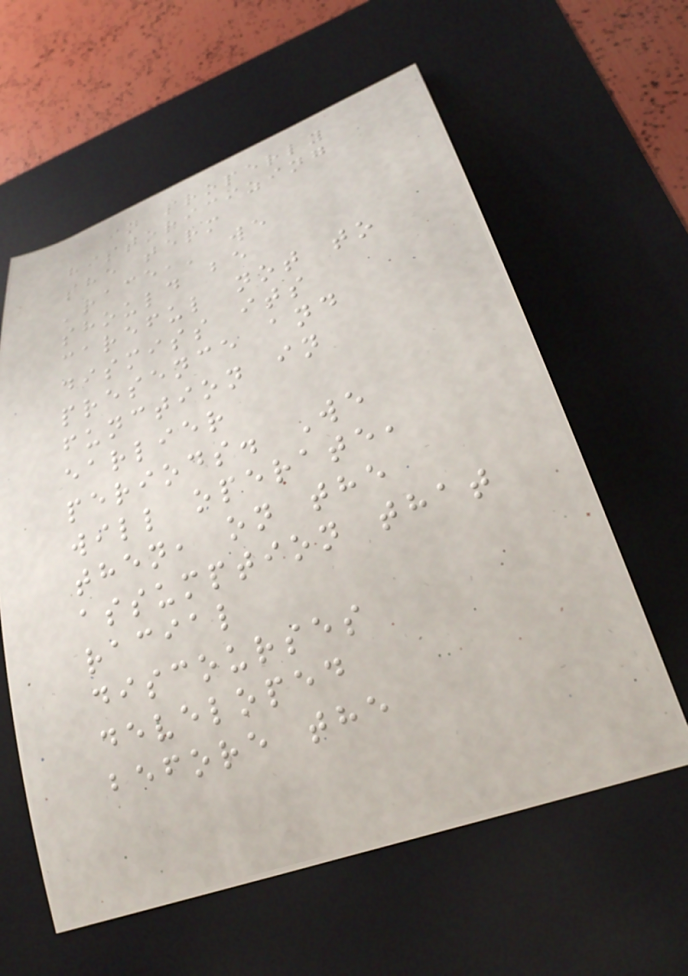in properly
historicizing
the term
'race,' we
should be
careful not to
dismiss its
presence and
function in
earlier
periods. We
will operate,
then, on the
assumption that
racial
discourses
developed
before the
